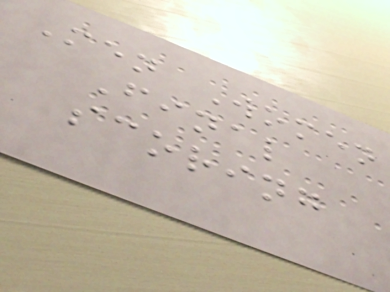Men Women
Final
scoring
